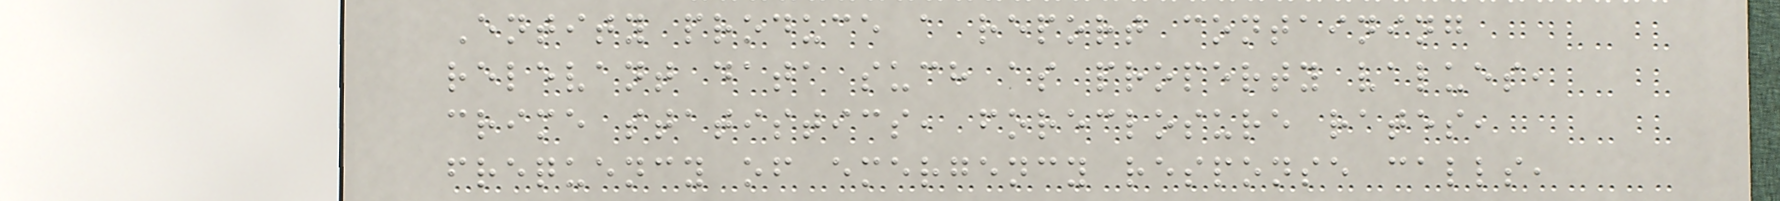Entity produce a report containing
relevant data such as property values,
crime statistics, foreclosure rates,
frequency of emergency response calls,
